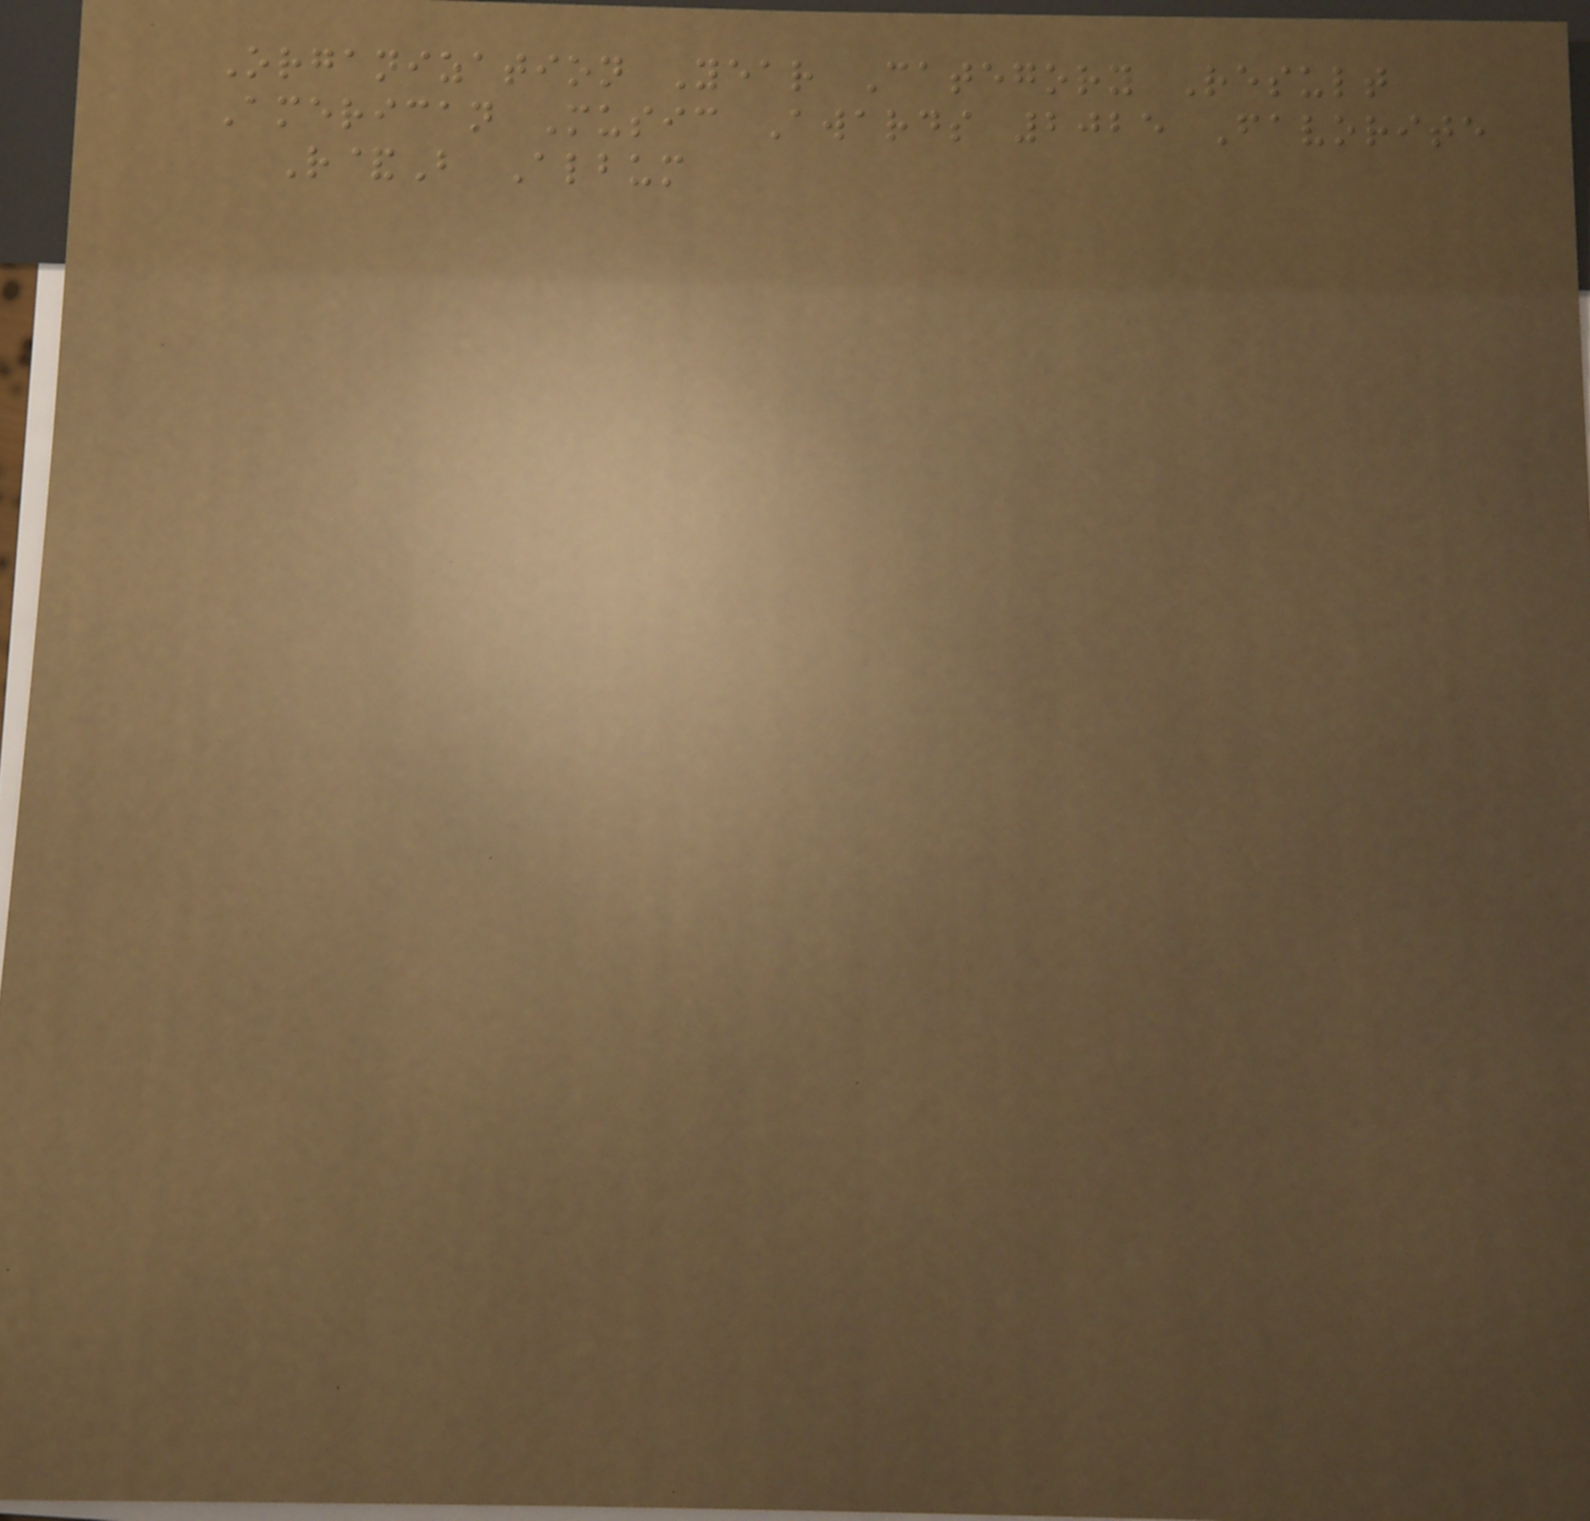Organization Year Category Result
American Music Awards 2025 Favorite
R&B Album
